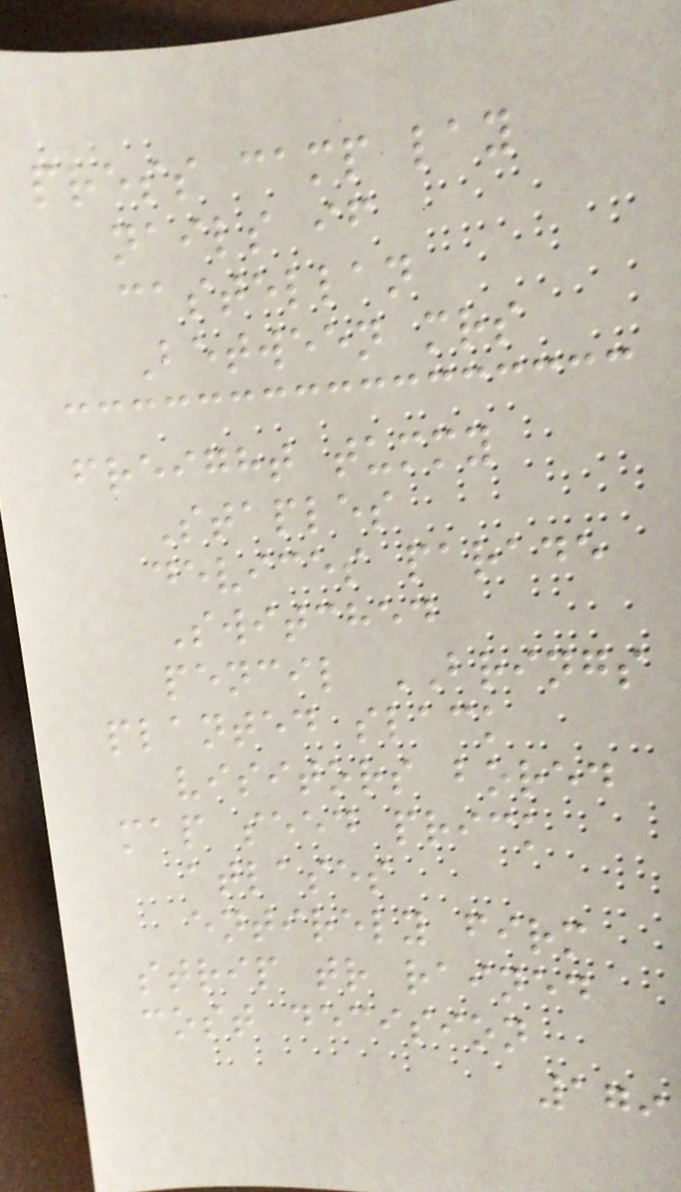press camp lay
nails if
castellan
Between mrs
freight tummy
Staples
devices parade
Switched
pencil BRINGS
planted slack
visitors bored
map seed prick
atlases
entirely firm
strip tr rained
cost decision
179
